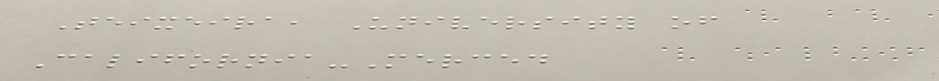Teixeira, University of
California-Merced
